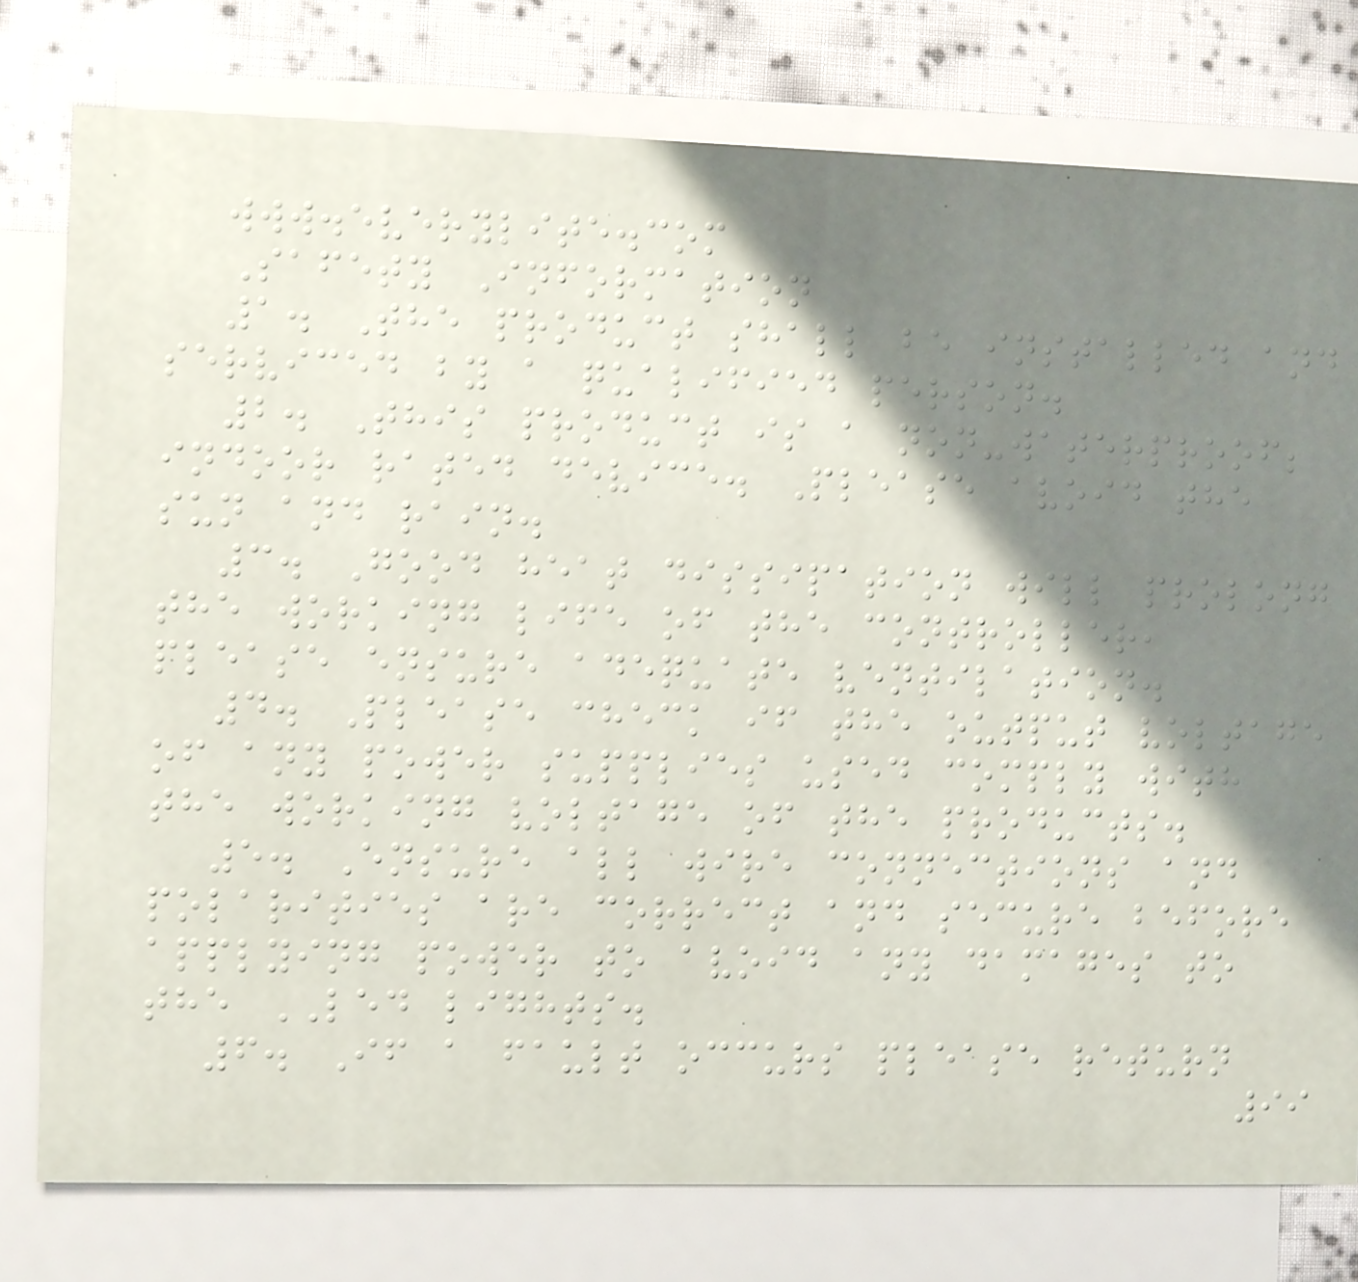www.everylite.com
Safety Information
1. The product shall be installed and
serviced by a qualified person.
2. This product is a non-waterproof;
indoor rated device. Please avoid the
sun and rain.
3. Good heat dissipation will prolong
the working life of the controller,
please ensure adequate ventilation.
4. Please check if the output voltage
of any power supplies used comply with
the working voltage of the products.
5. Ensure all wire connections and
polarities are correct and secure before
applying power to avoid any damages to
the LED lights.
6. If a fault occurs please return
99
